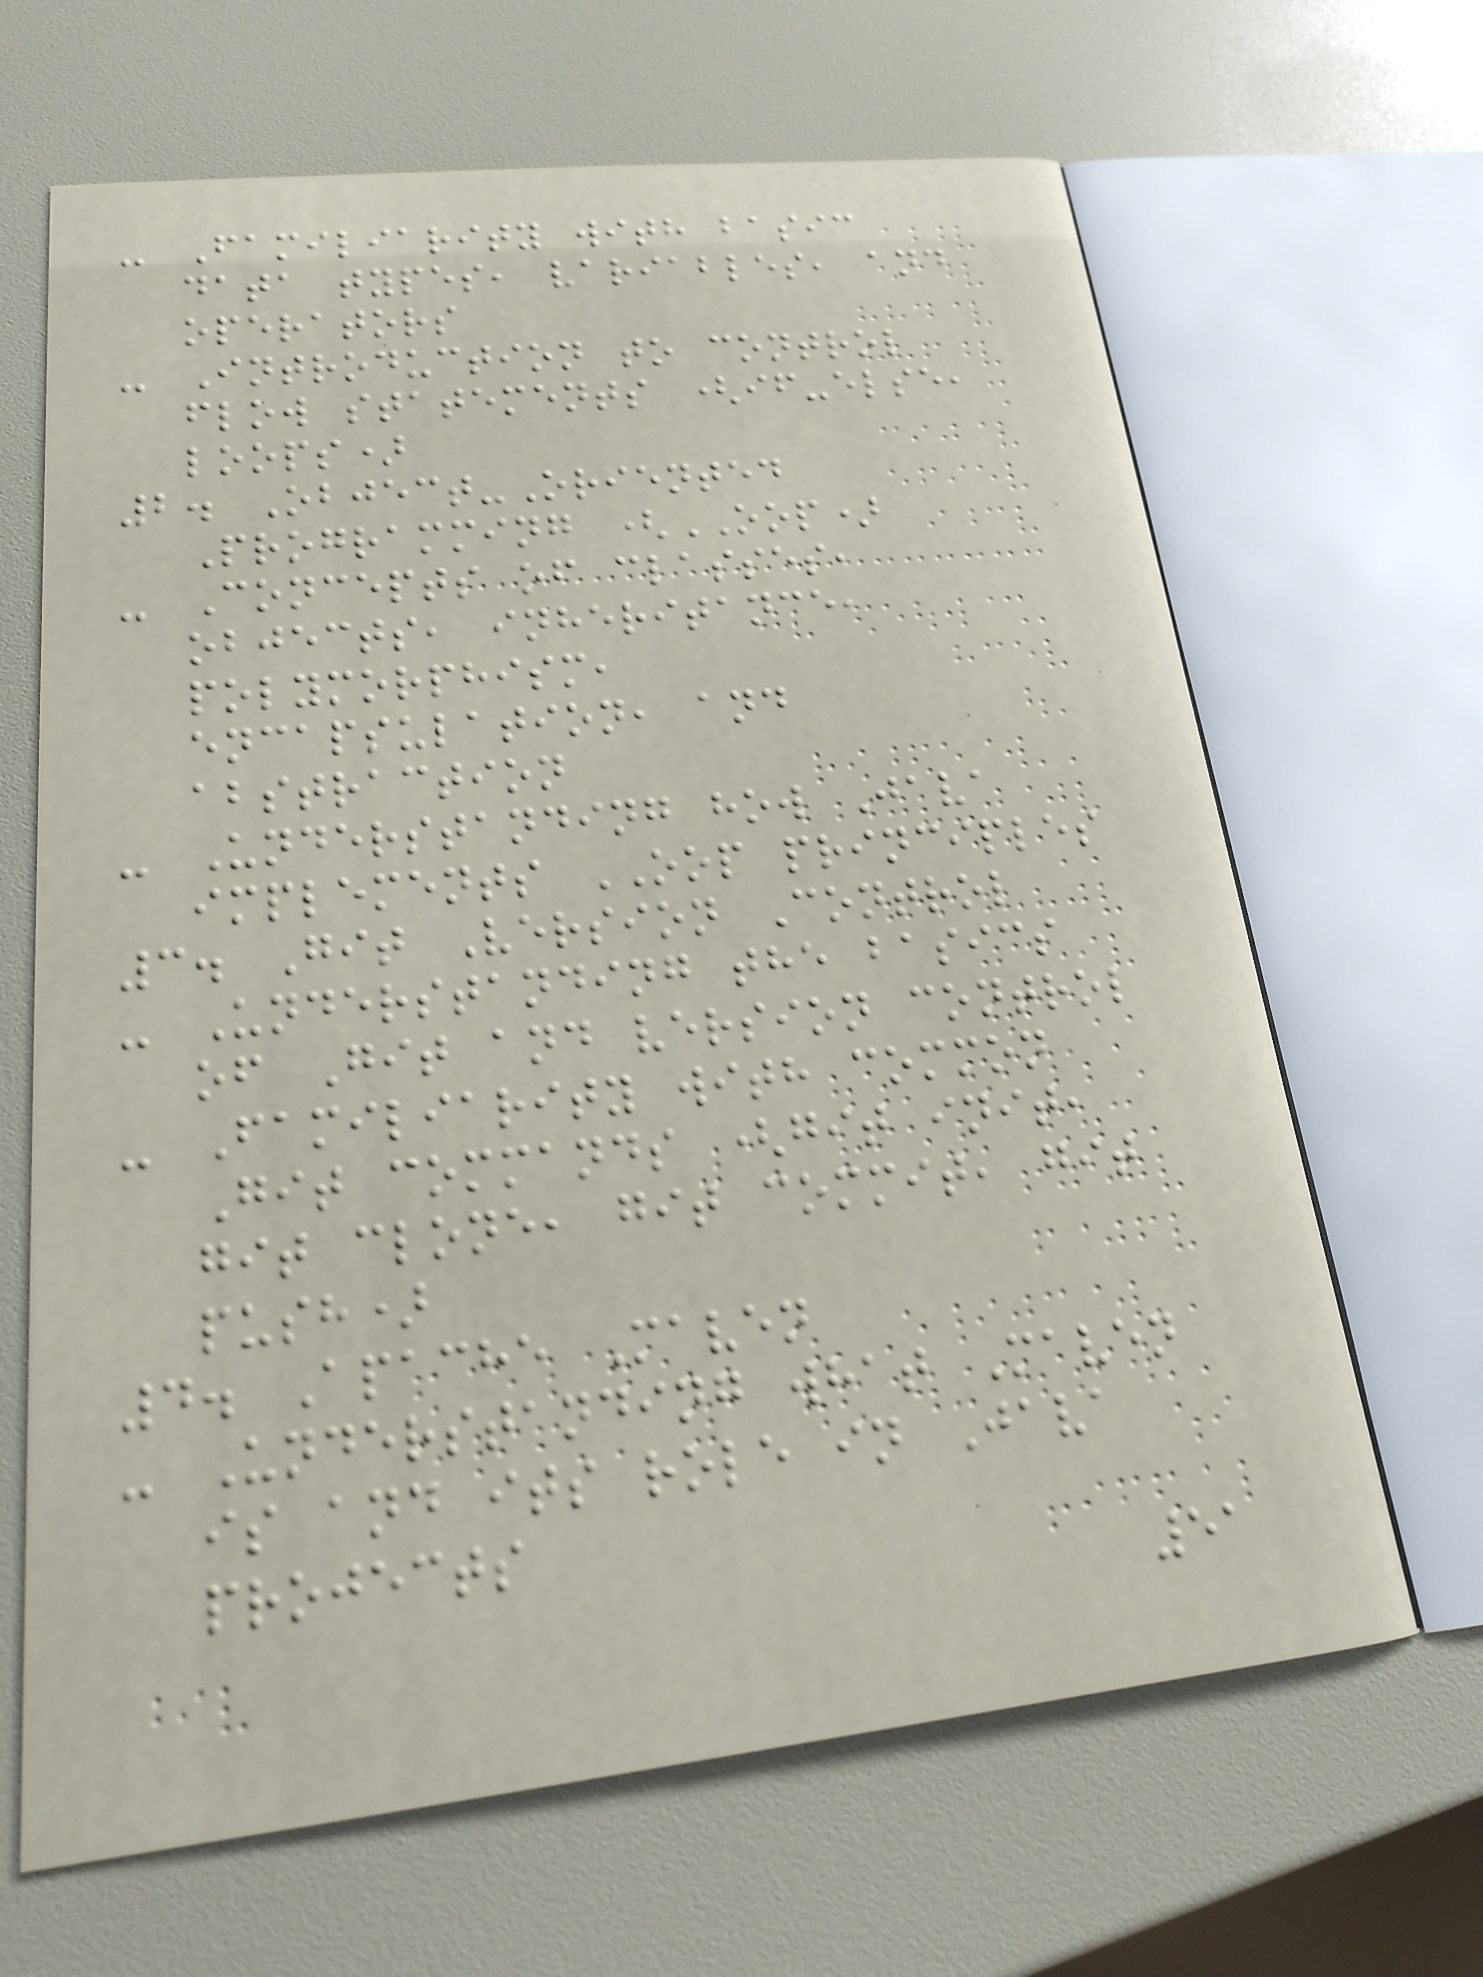- Familiarity with basic
data types, variables, and
operators
- Introduction to control
flow statements (if-else,
loops)
2. Object-Oriented
Programming (OOP)
- Concepts of classes,
objects, inheritance,
polymorphism,
encapsulation, and
abstraction
- Understanding how Java
implements OOP principles
3. Git Version Control
- Understanding the basics
of Git and version control
- Familiarity with common
Git commands (git init,
git clone, git commit, git
push)
4. Apache Maven
- Understanding what Maven
is and its role in Java
projects
51
